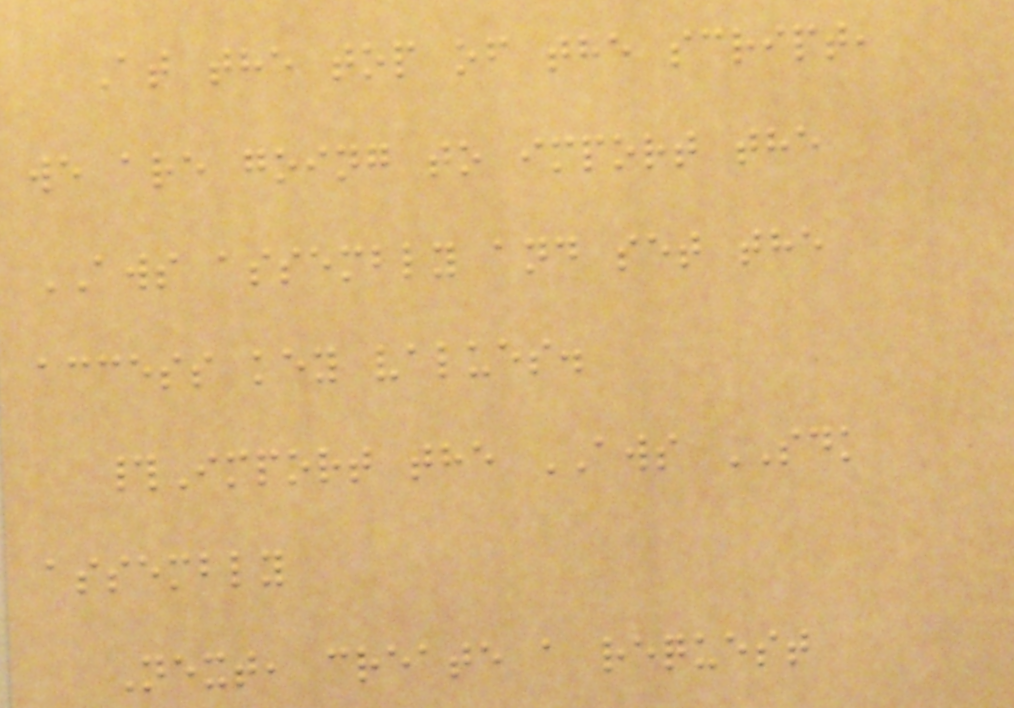At the top of the script,
we are going to import the
AWS assembly and set the
access key values.
#Import the AWS SDK
assembly
Next, create a request
